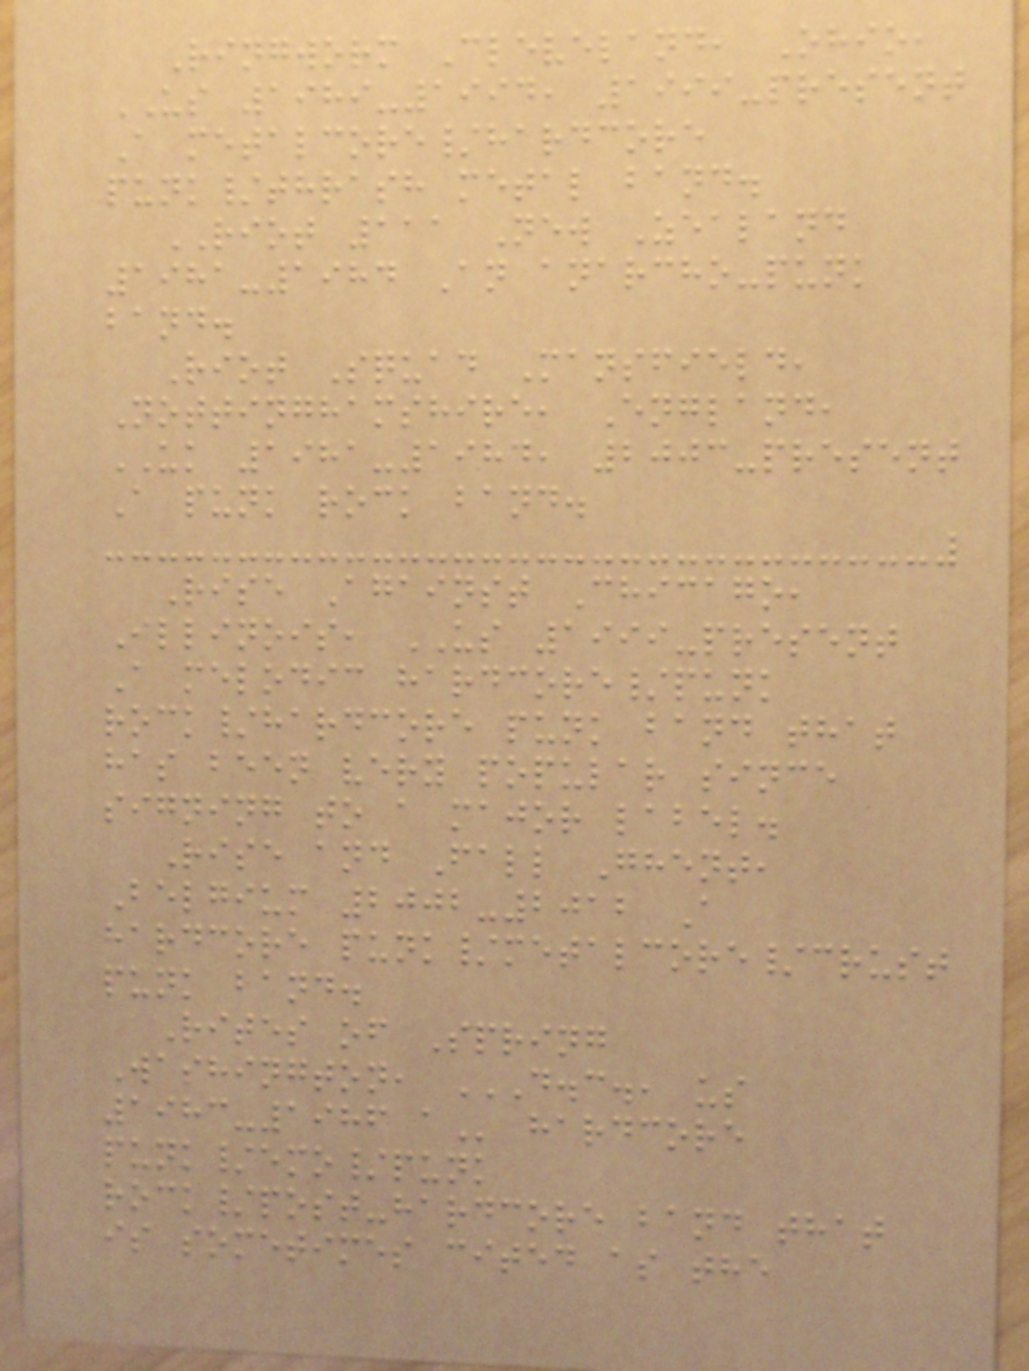Ringworm Cleveland, Ohio,
US 1989-1994, 1999-present
A metalcore/hardcore
punk/thrash metal band.
RIOT 111 New Zealand
1981-1984 An anarcho-punk
band.
Riot Squad Mansfield,
Nottinghamshire, England,
UK 1981-1984, 2003-present
A punk rock band.
Rise Against Chicago,
Illinois, US 1999-present
A melodic hardcore/punk
rock/hardcore punk band that
has been very popular since
signing to a major label.
Rise and Fall Ghent,
Belgium 2002-2012 A
hardcore punk/metalcore/crust
punk band.
Rites of Spring
Washington, D.C., US
1983-1986 A hardcore
punk/emo/punk
rock/post-hardcore band that
is sometimes cited as the
